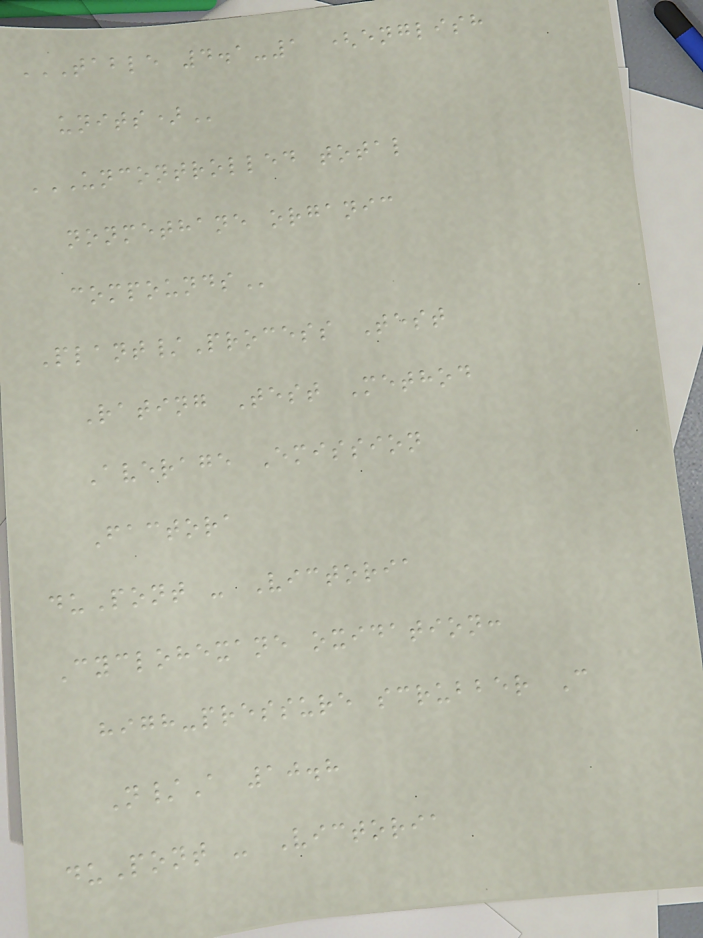TABLE 4.1-1 (ENGLISH
UNITS)
UNCONTROLLED TOTAL
NONMETHANE ORGANIC
COMPOUNDS
Plant/Process Test
Rating Test Method
Average Emission
Factora
duPont - Victoria
Cyclohexane oxidation:
high-pressure scrubber C
N/A 10.8
duPont - Victoria
